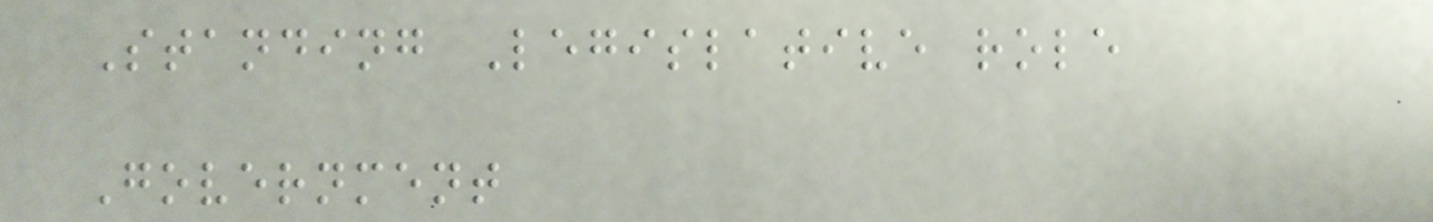Standing Legislative role
Government
